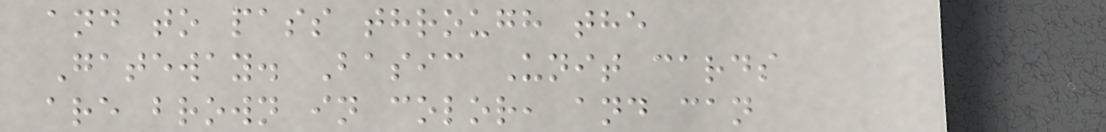and to pass through the
Gateway. Basic Unit cards
are brown in color, and can
